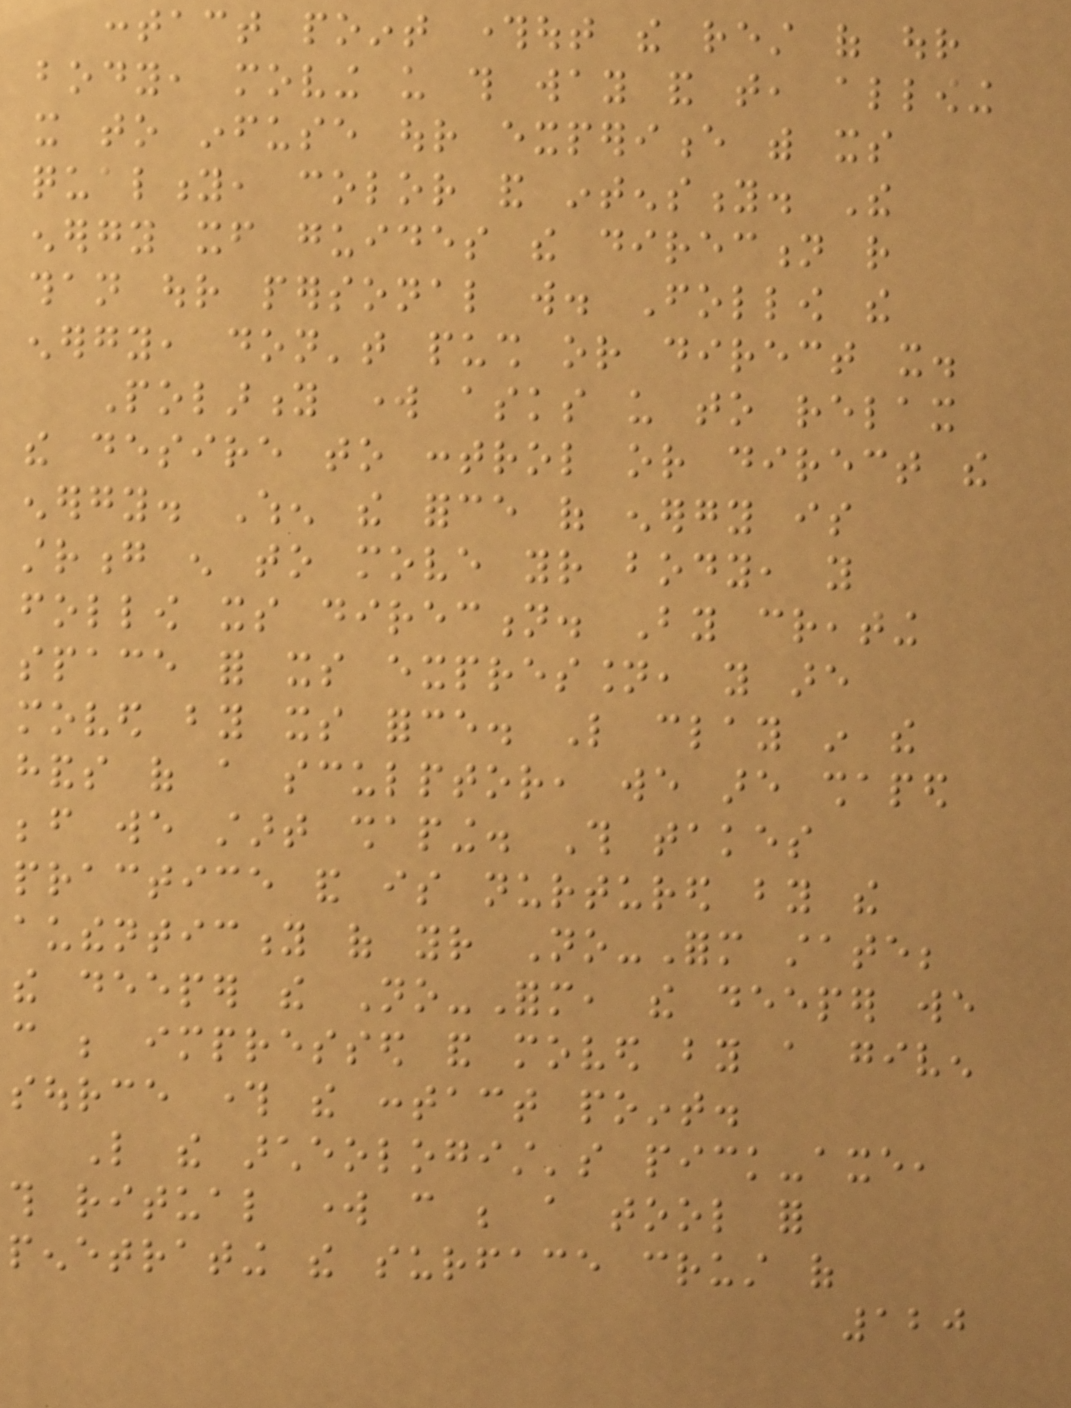contact point throughout the rest of our
body, moving us this way and that, allowing
it to infuse our experience with its
quality, color and intensity. The
energy itself guides the direction rather
than our personal will. Follow the
energy, don't push or direct it.
Polarity work asks us to relax
the desire to control or direct the
energy. When the force of energy is
strong enough to move your body, you
follow its direction. By creating
space for its expression, you are
moved by its force. Like clay in the
hands of a sculptor, we are shaped
before we start shaping. This takes
practice and is nurtured by the
authenticity of your No-Form state;
the deeper the No-Form, the deeper we
can be impressed and moved by a given
source through the contact point.
Like the archeologist's pick-axe,
this ritual work can be a tool for
penetrating the surface crust of
120
